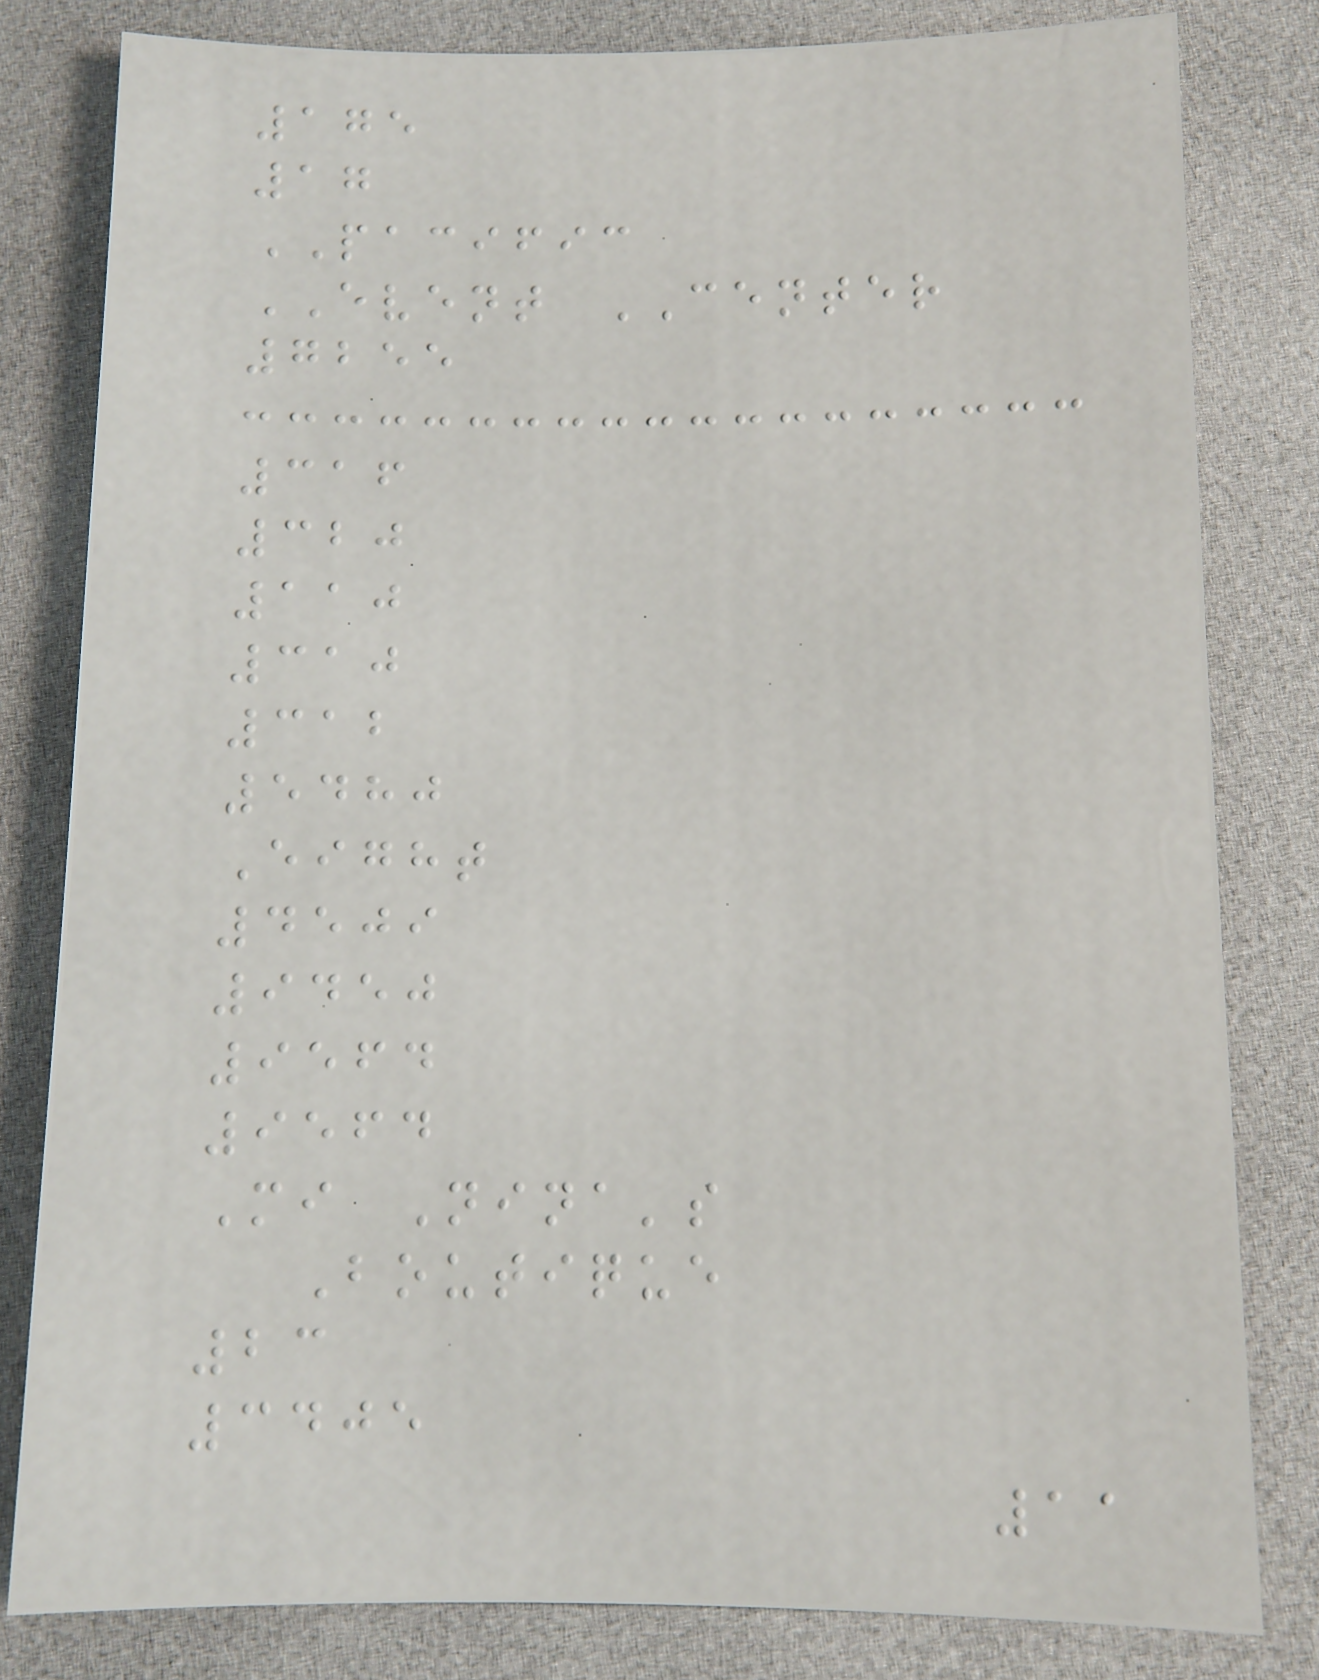175
17
PACIFIC
EVENT CENTER
7255
316
320
110
310
312
5480
Eight
4509
9450
9564
9564
Mi Nina's
Boutique
23
3405
11
